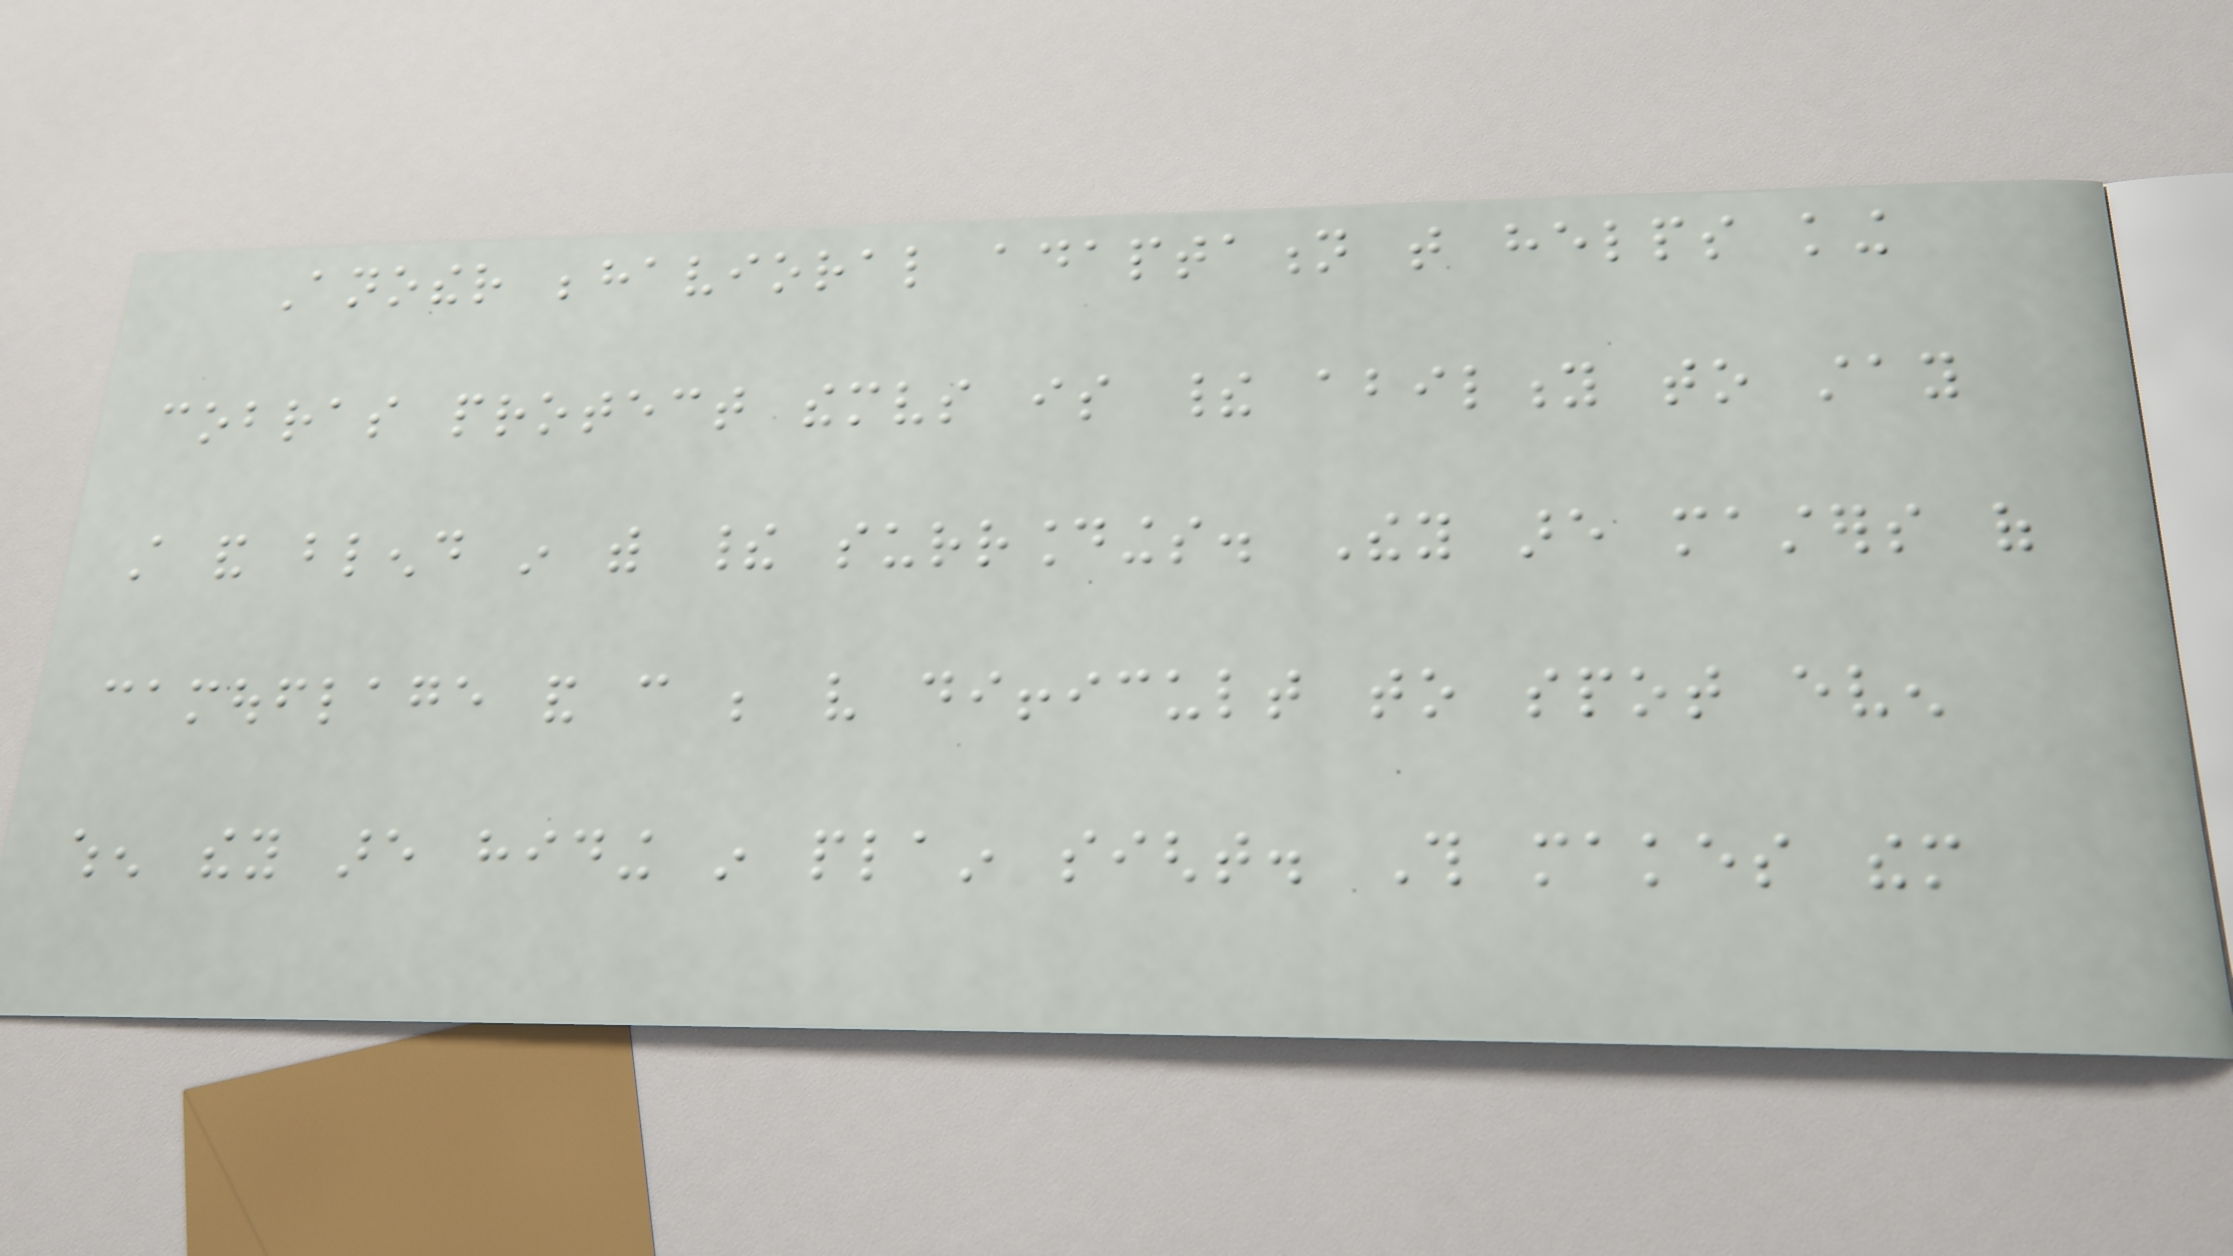Another behavioral adaptation that helps king
cobras protect themselves is their ability to stay
still and blend in with their surroundings. They are masters of
camouflage and can be very difficult to spot even
when they are hiding in plain sight. This makes them
